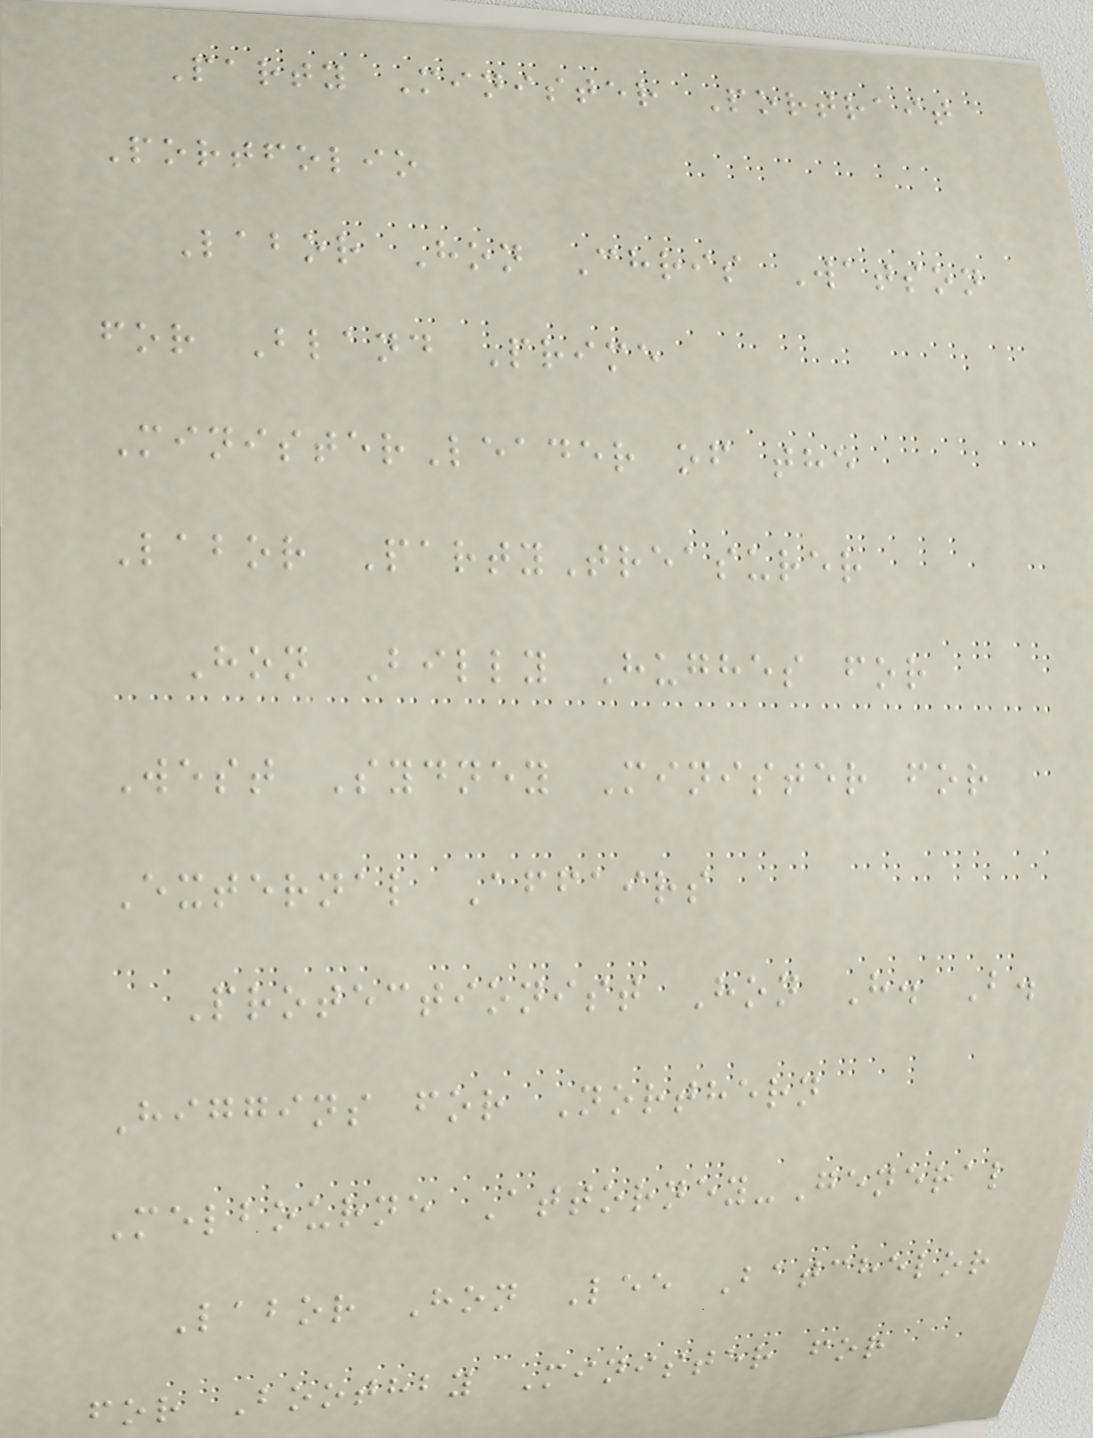Party Minister Portrait
Portfolio
Labor Hon Chris Watson
for Bland Prime
MinisterLeader of the
Labor PartyTreasurer
Hon Billy Hughes for
West Sydney Minister for
External Affairs
Protectionist Hon H. B.
Higgins for Northern
Melbourne Attorney-General
Labor Hon Lee Batchelor
for Boothby Minister for
